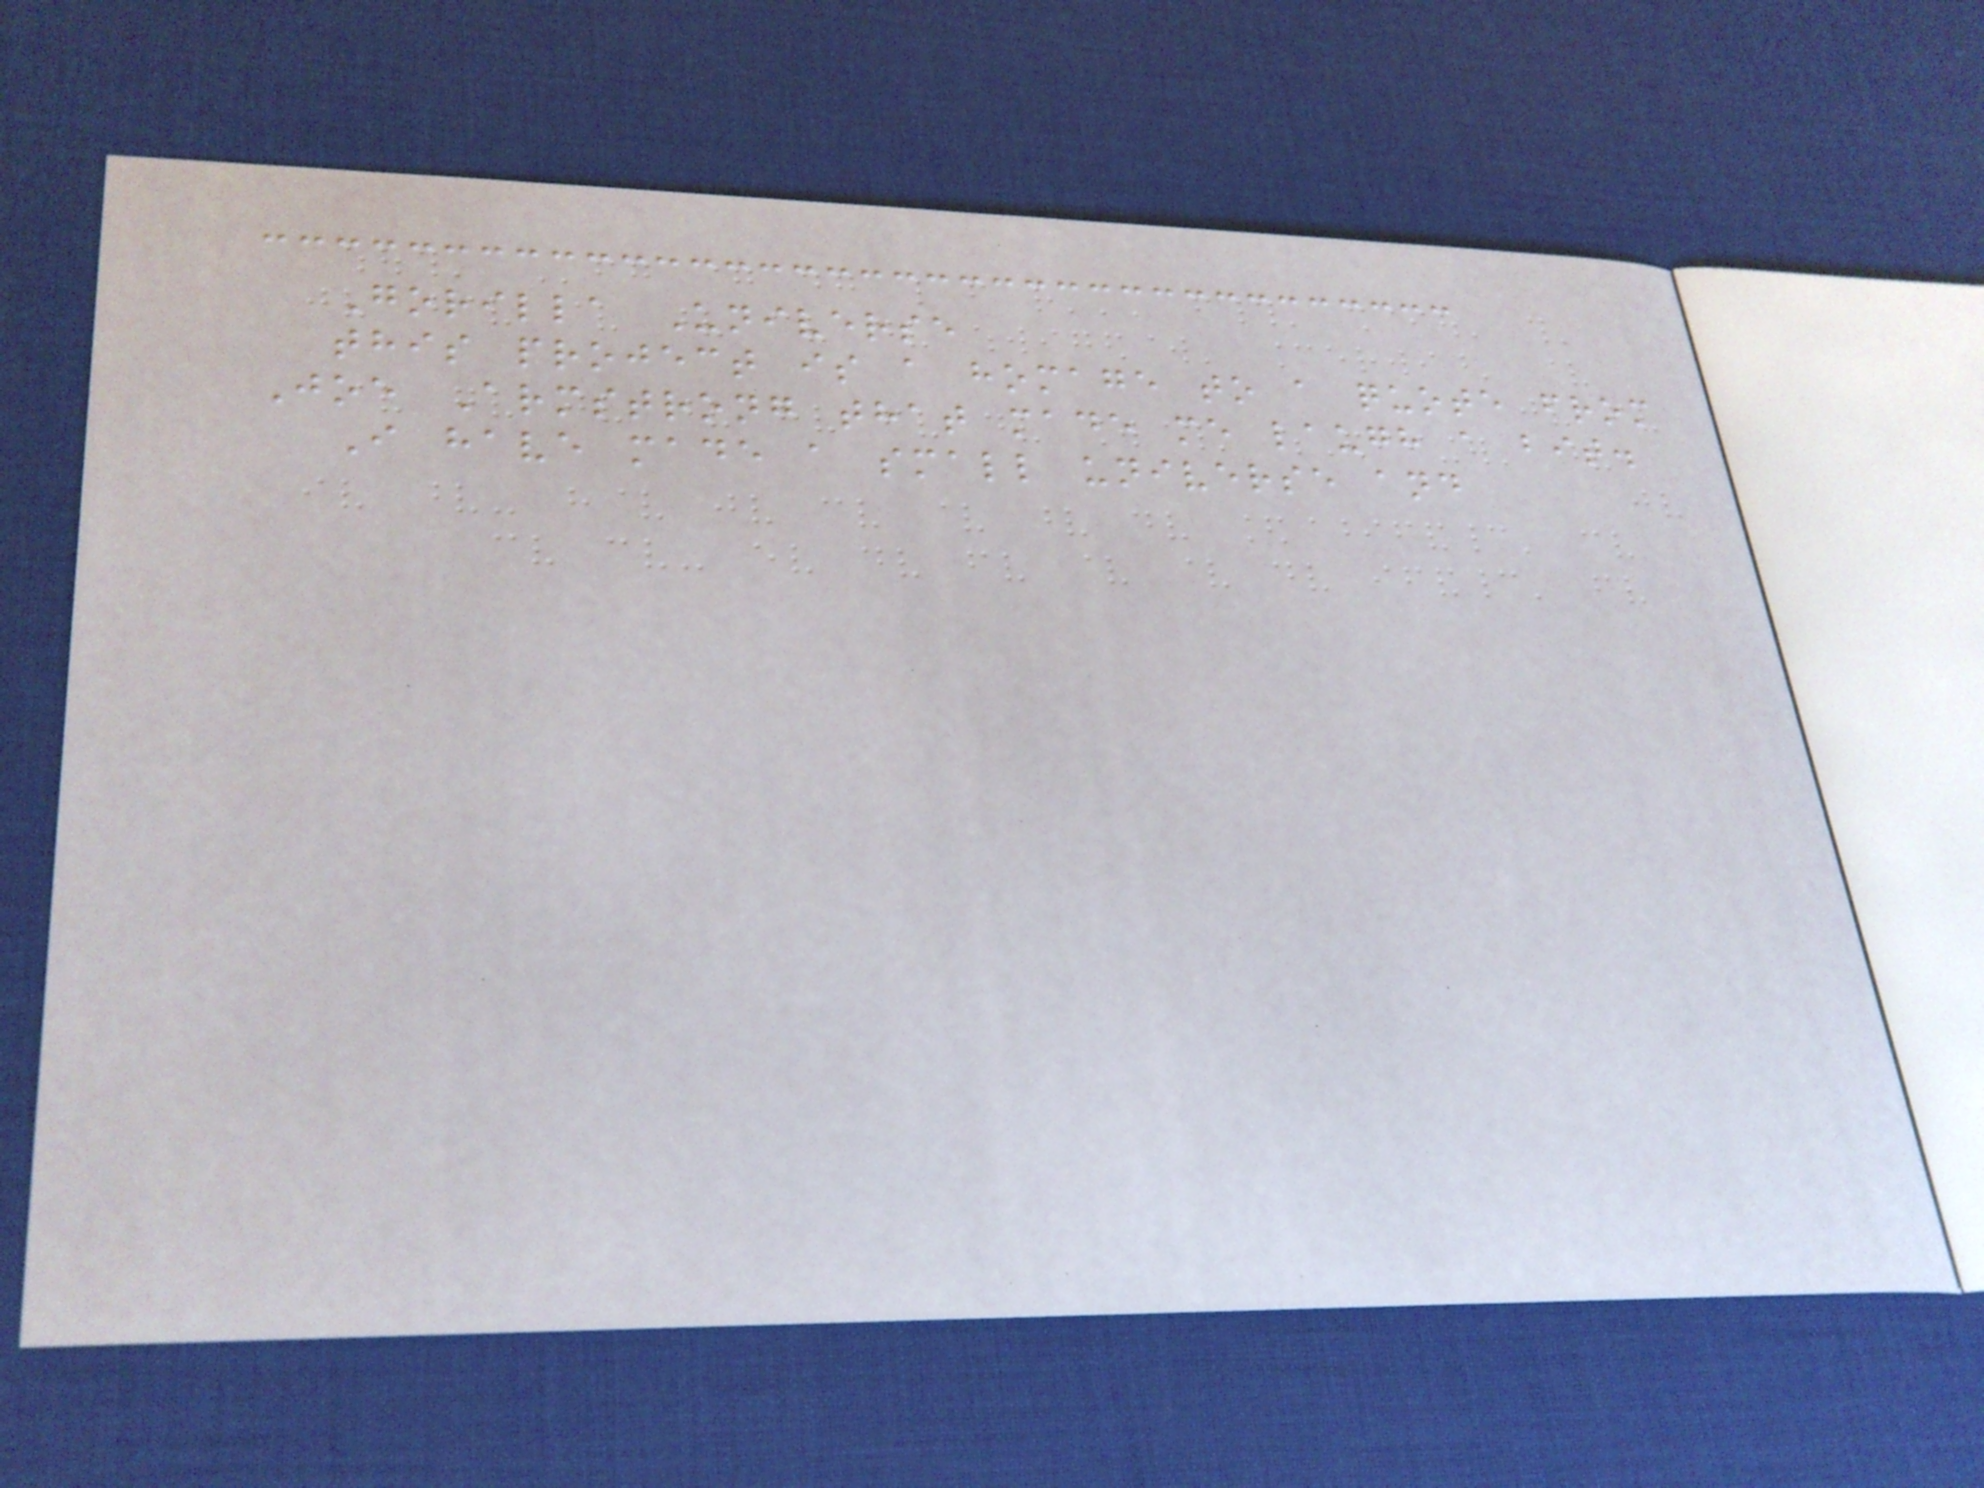Gorilla Universe
this project is a homage to a quote from
Joe Armstrong that made me laugh a bit.
I have made a small universe and
